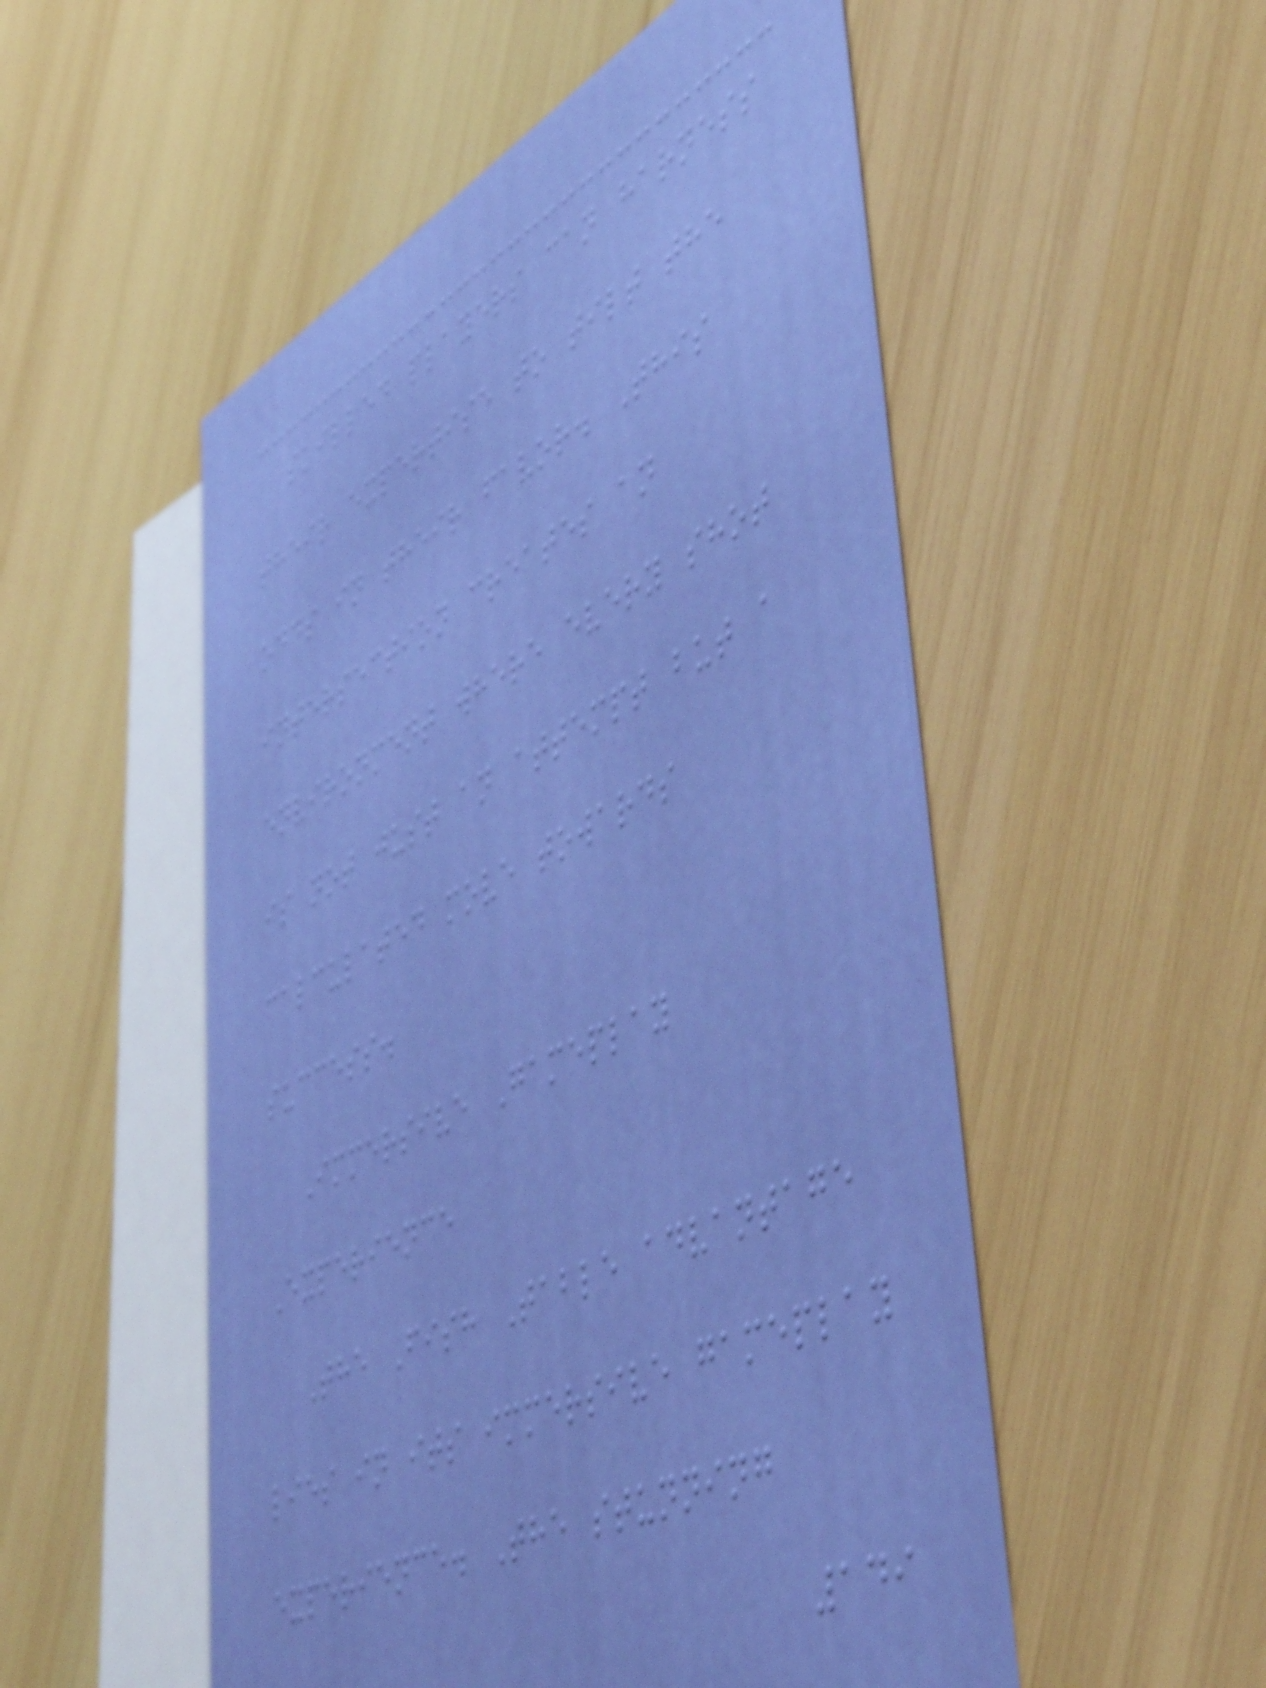skilled players can harness
their expertise to tilt the
odds in their favor. This
intersection creates an
environment where every shot
is not just an attempt but a
calculated move towards
success.
Immersive Gameplay
Experience
The Fish Table advantage
lies in its immersive gameplay
experience. The stunning
149
